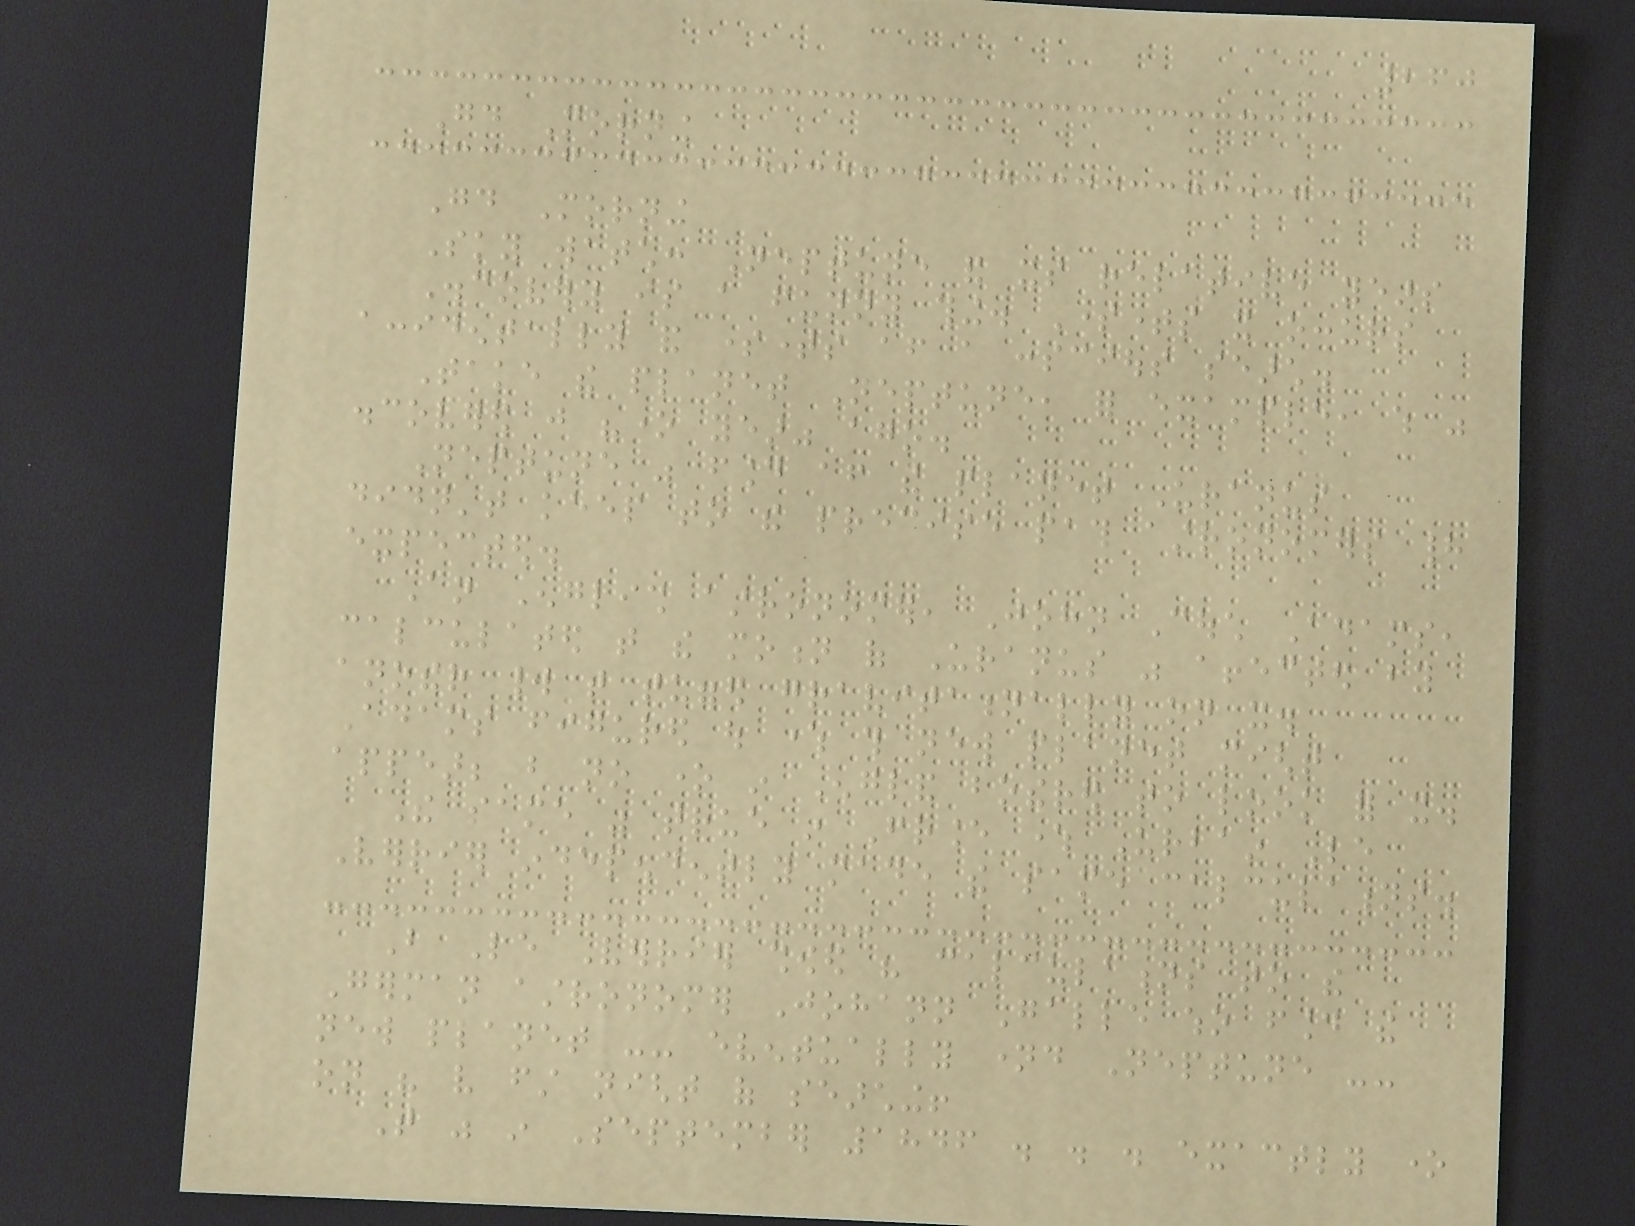260
Good Morning
Good Morning
Sky watch: Neptune and its relative years
Discovery is a funny thing. Sometimes it occurs
accidentally and sometimes after a conscious search.
Take the planet Neptune, for example, which was
discovered just "one year" ago.
Neptune was found after the planet Uranus
didn't keep to the precise path astronomers had
expected.
An English astronomer, John Couch Adams,
calculated that the motion of Uranus was affected by
another world that tugged gravitationally on it.
Adams figured out where this new planet might
appear; but no one in England bothered to look for it.
The same was true in France where Urbain Le
Verrier independently made the same calculations.
But Le Verrier showed his calculations to the
German astronomer Johann Galle who found the
new planet -- eventually named Neptune --
on his very first night of searching!
That was in September 1846 . . . exactly one
